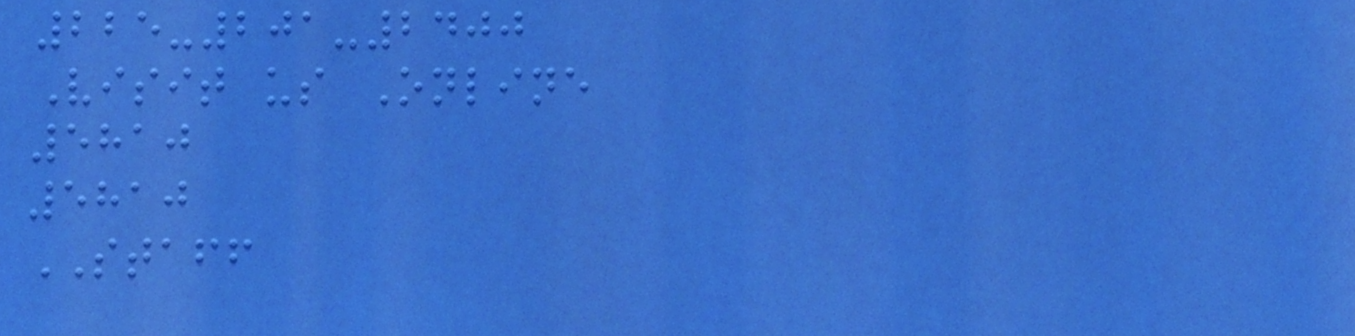225-201-2400
Visit us Online
5810
5810
STAFF
